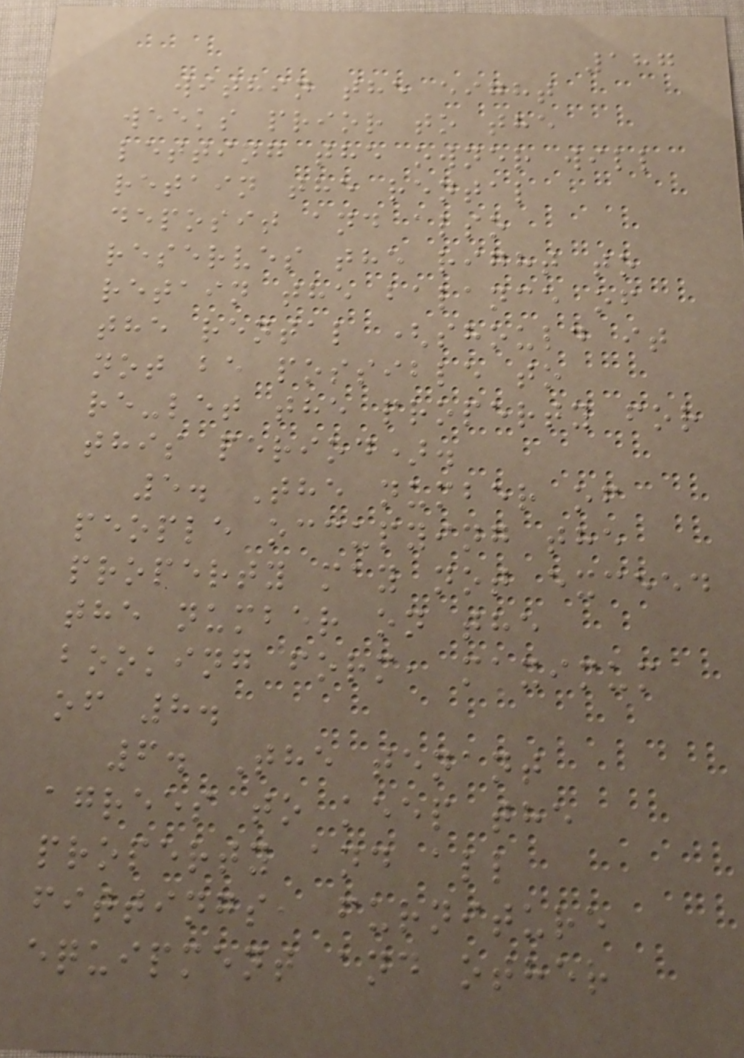187
within the eight
weeks prior to the
letting the owner will
retain the rental
deposit and also
reserves the right to
retain the balance of
the rental (should it
not be possible to
re-let the property for
this period).
5. The number of
people occupying the
property may not exceed
the number on the
booking form, maximum
of 8.
6. The tenant
agrees to keep the
property and all
fittings, furniture
equipment and other
